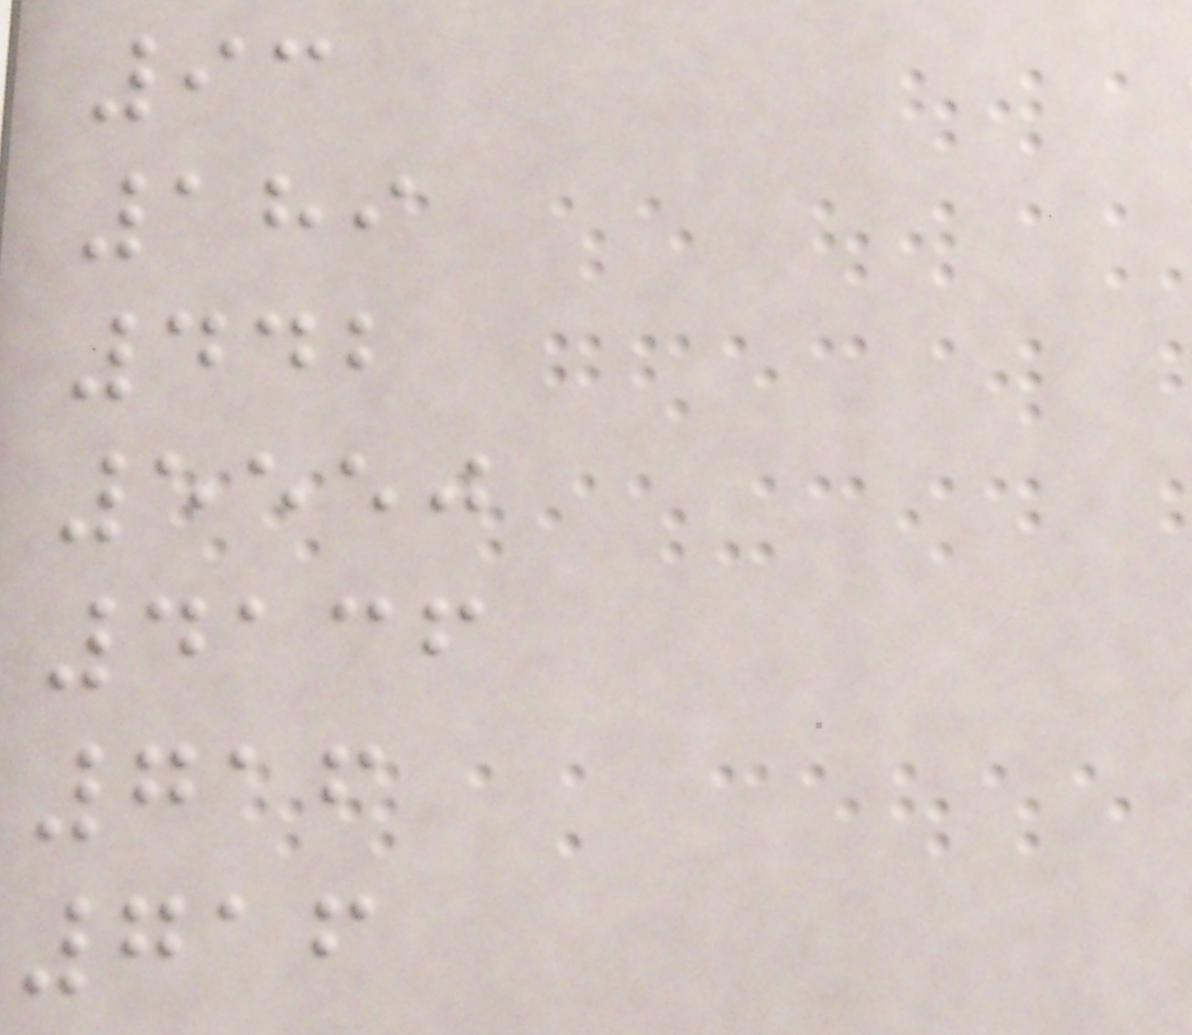93
189
442
5550
4136
716
716
